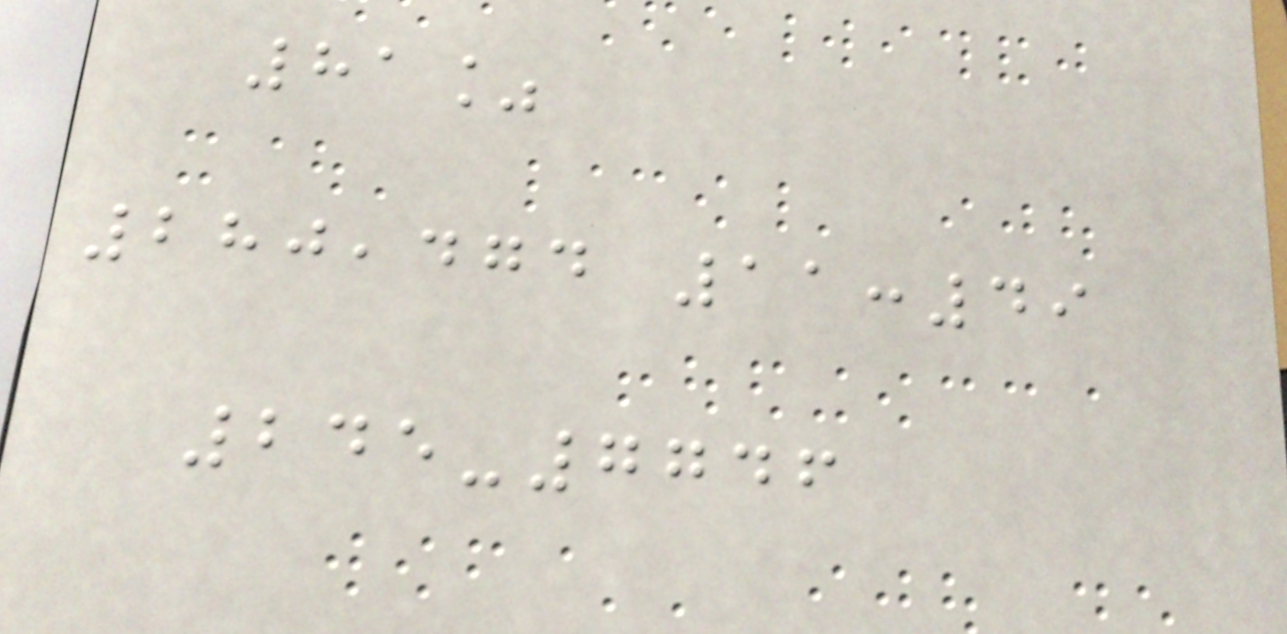81%
280,474 11:49
245-7746
